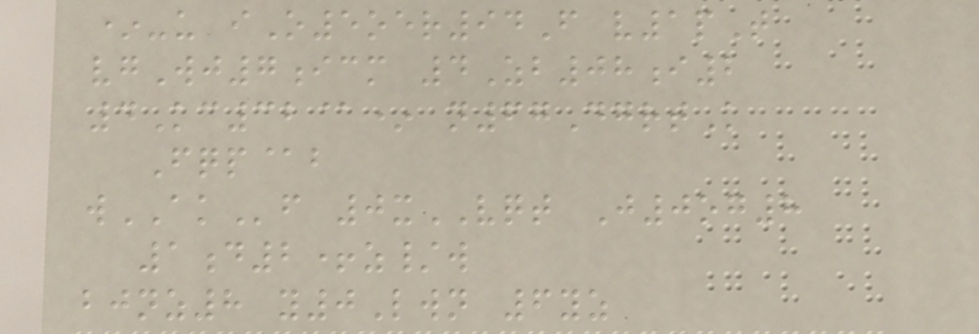*-u iO5oer94F v1pT
vgWj7icm 4Zb08i2
4Kc32@* n67DgrtK
Fqp@b
wAKf 0xVQT J0og8
1d2+z/w
bjnz8 y0Lwn 6yz
